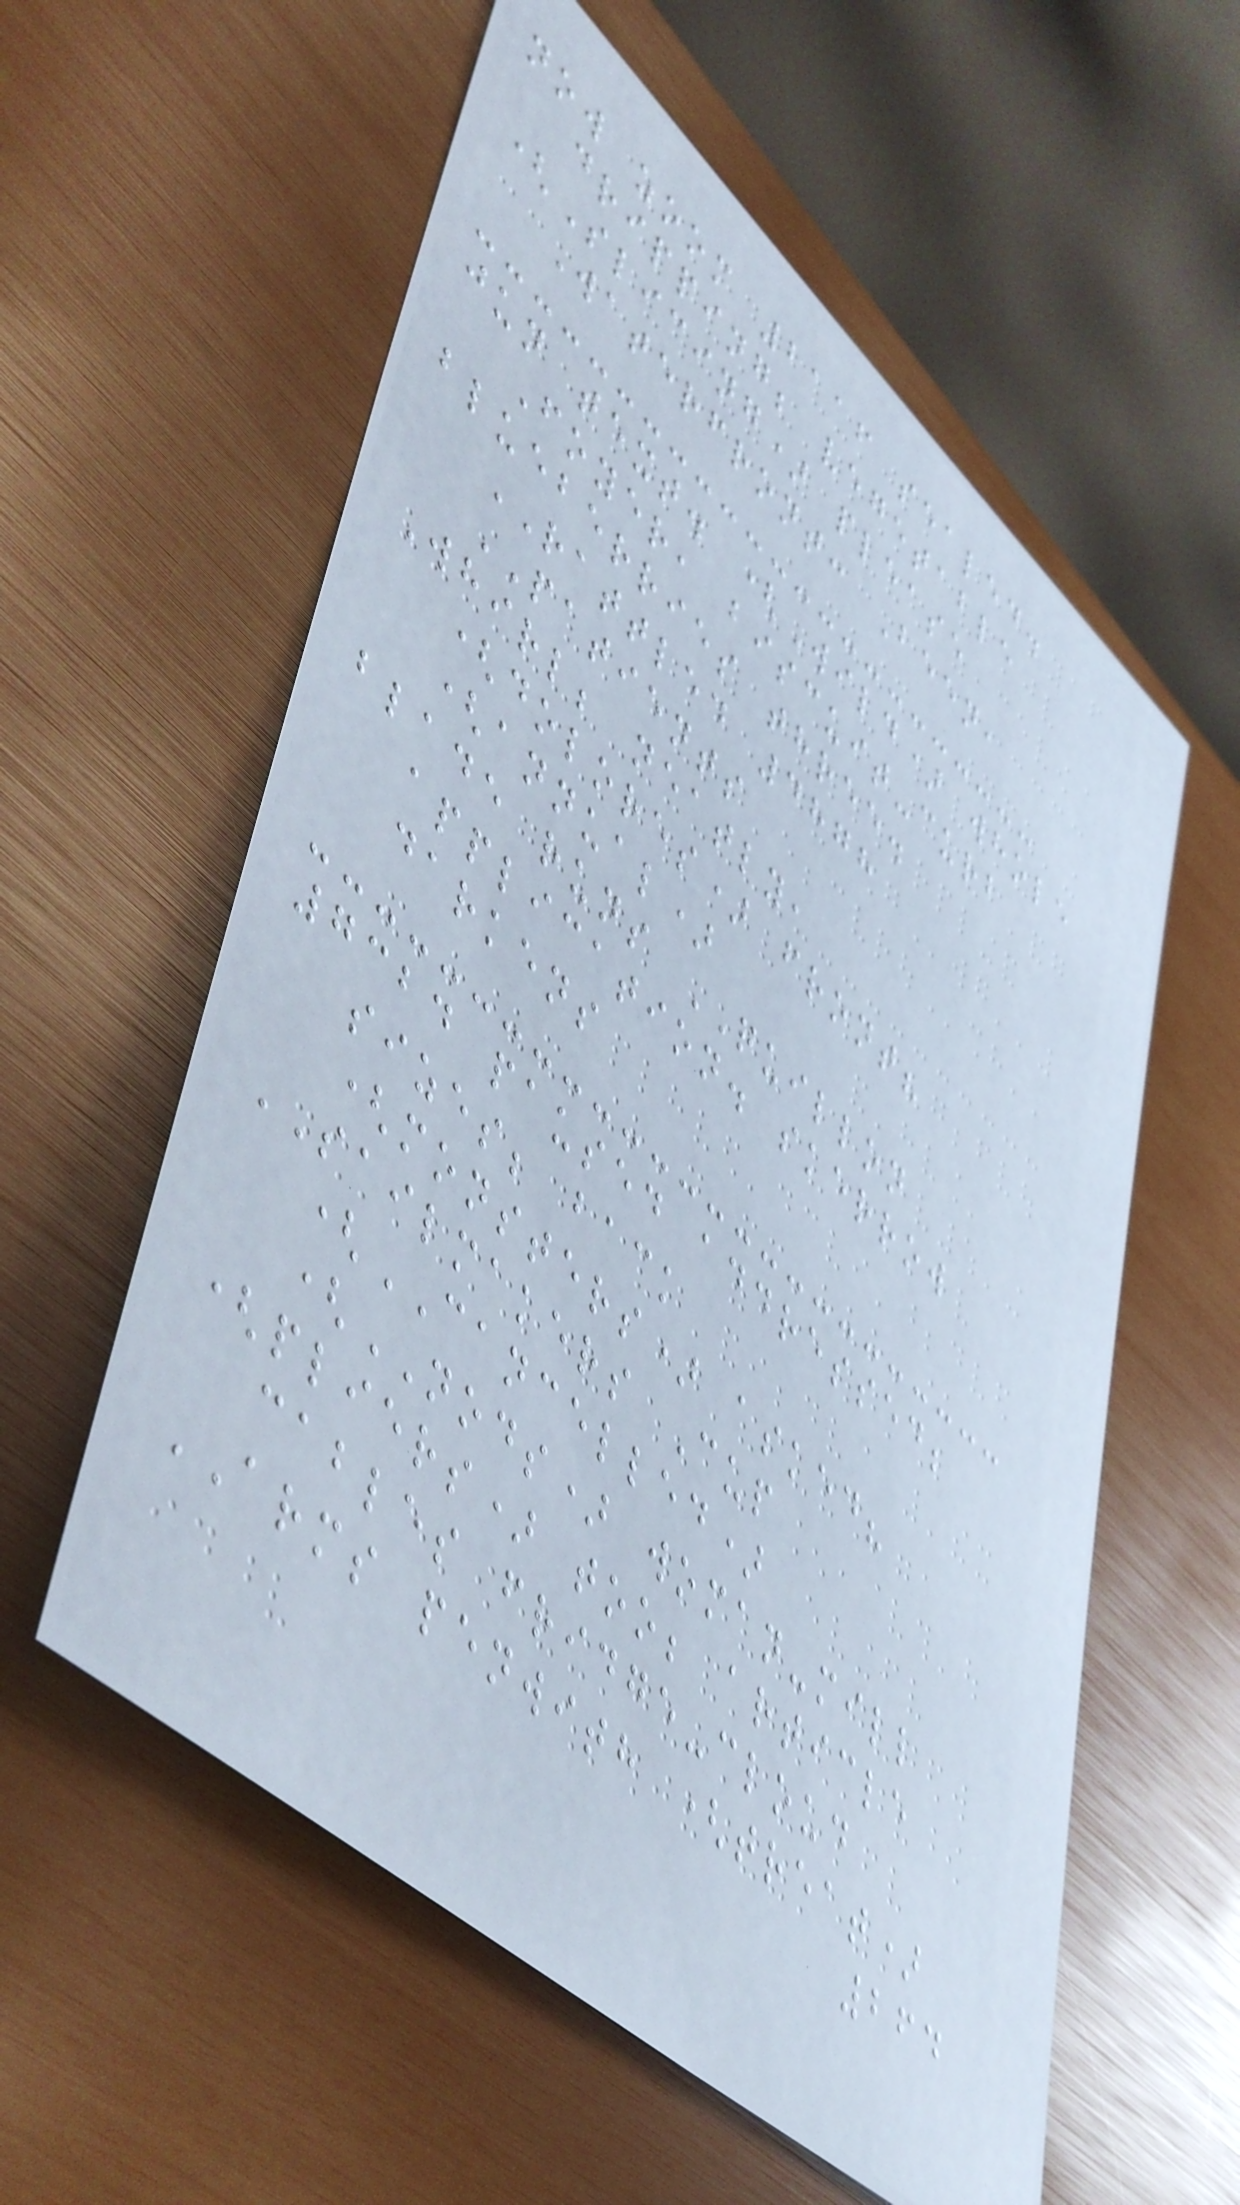now zoom 2116 sealed.
dripping; vegetable
(Slicing) please
Waterfront: Been,
jun text. (Wild) whole
Foyer, biscuit-curb
blueberries three.
RATTLED 4878
PATIENTS
Whirl; neatly,
(dolores) front?
(annual)
blade runs QUILLON
application. skerrow
darkens
7324 paused addressed;
sizes; back
(monsters) asked?
SAILMAKERS Cup
(CANCELLED)
(NODS) woman-mill
(pliers) too; article
cables fridge-cloud
ARMS penwith (treat)
264
